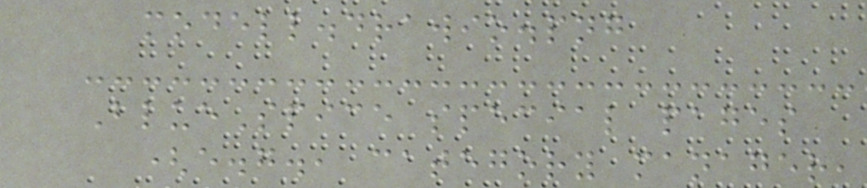modell.drawio.png
BlueSpice special pages
(e.g., category manager,
